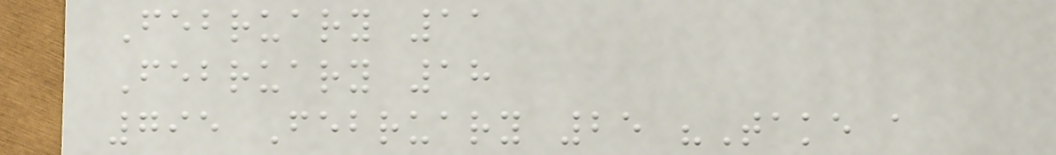February 11
February 18
795 February 25 "Take a
